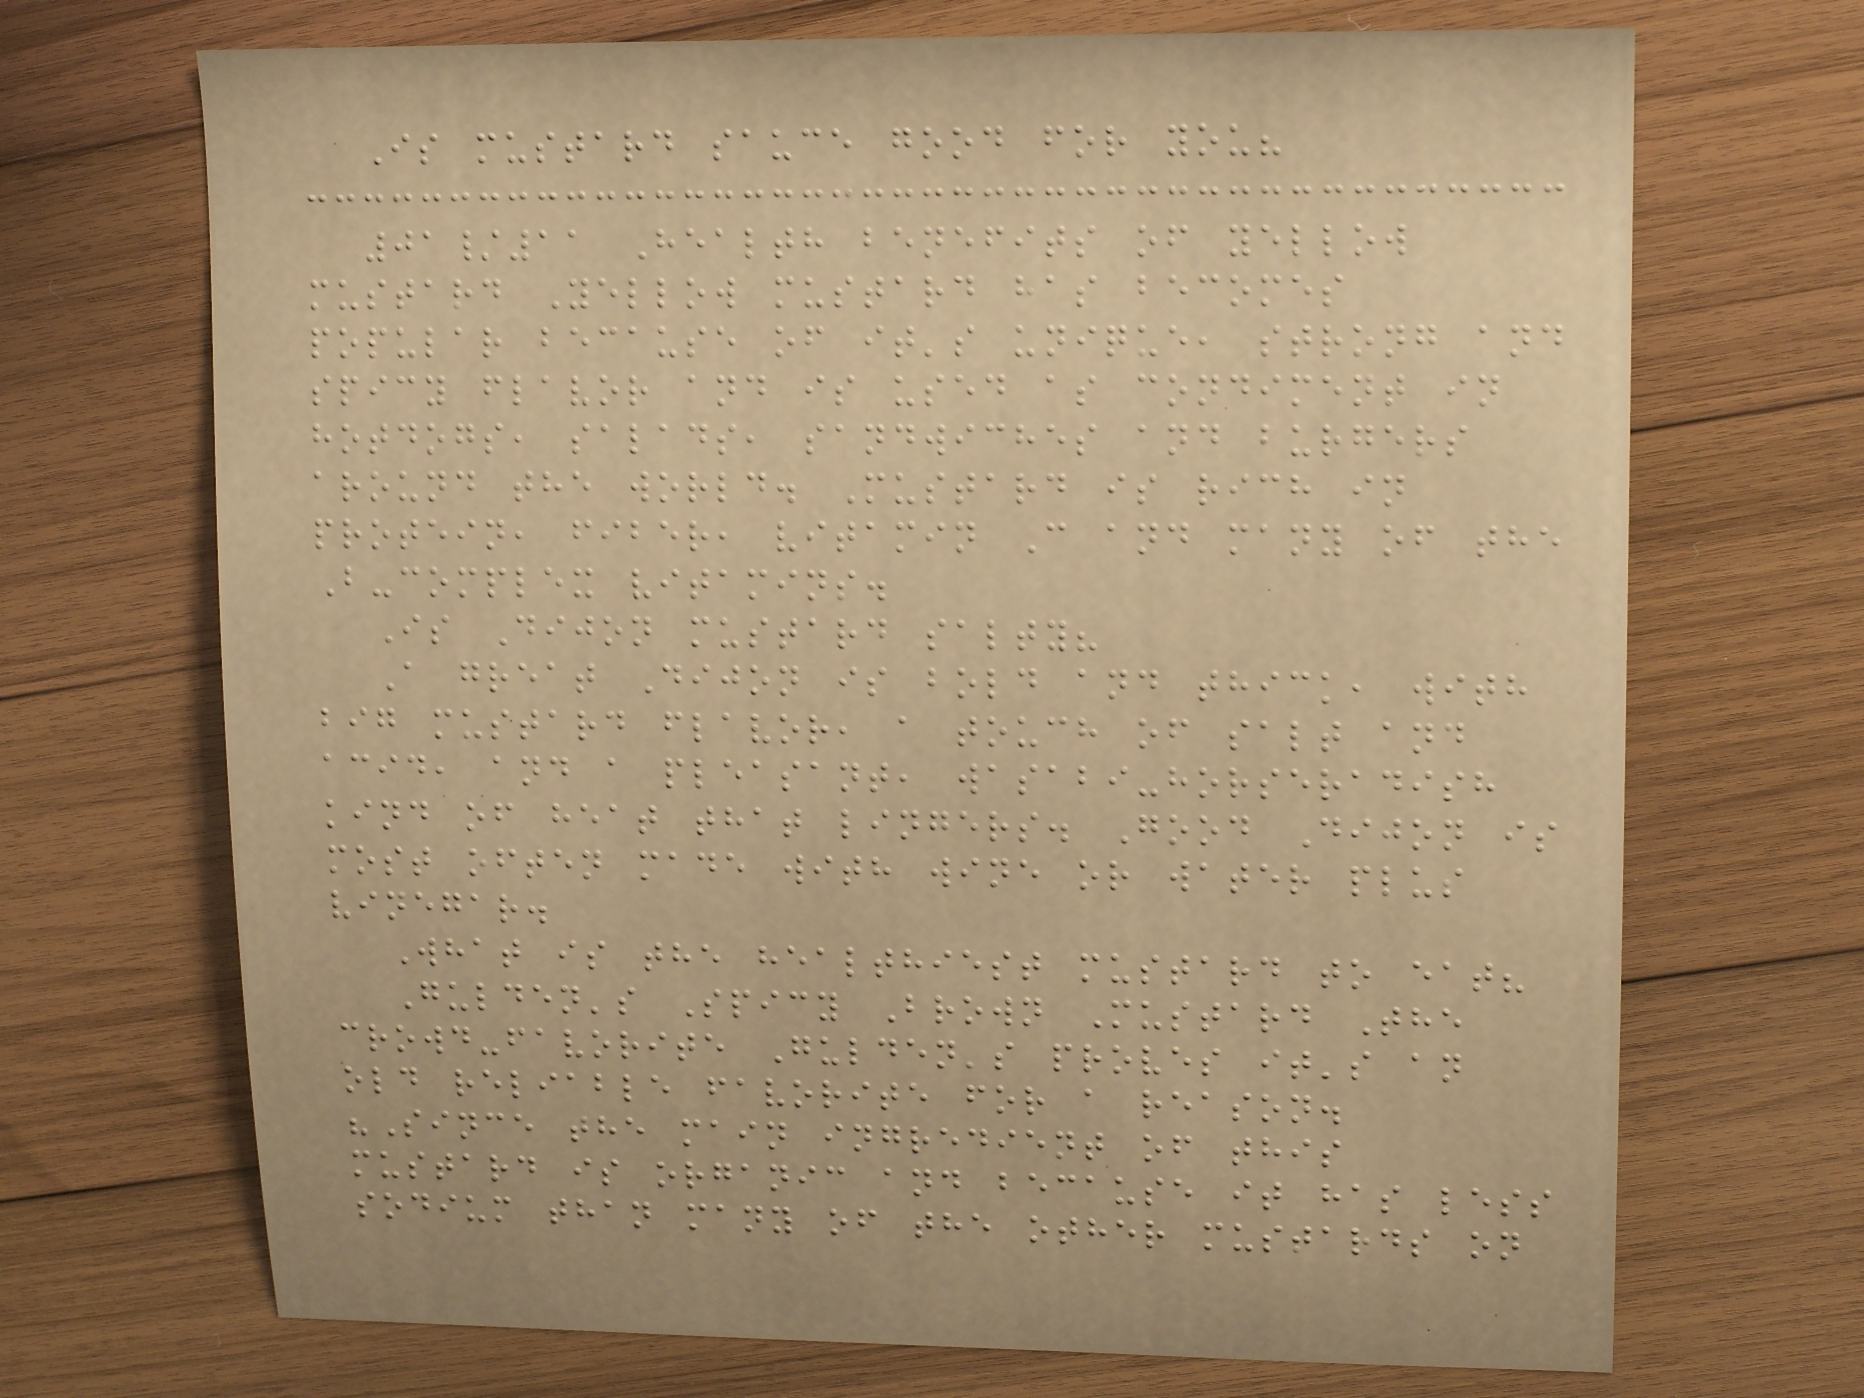Is mustard sauce good for you?
01/11 Health benefits of yellow
mustard Yellow mustard has becomes
popular because of it's unique, strong and
spicy flavor and is used as condiment in
hotdogs, salads, sandwiches and burgers
around the world. Mustard is rich in
protein, fiber, vitamin C and many of the
B-complex vitamins.
Is Dijon mustard salty?
A great Dijon is bold and thick, with
big mustard flavor, a touch of salt and
acid, and a pleasant, wasabi-horseradish
kind of heat that lingers. Good Dijon is
most often made with wine or water plus
vinegar.
What is the healthiest mustard to eat?
Gulden's Spicy Brown Mustard The
crowd-favorite Gulden's proves it's an
old reliable favorite for a reason.
"Since the main ingredient of this
mustard is organic and because it has less
sodium than many of the other mustards on
